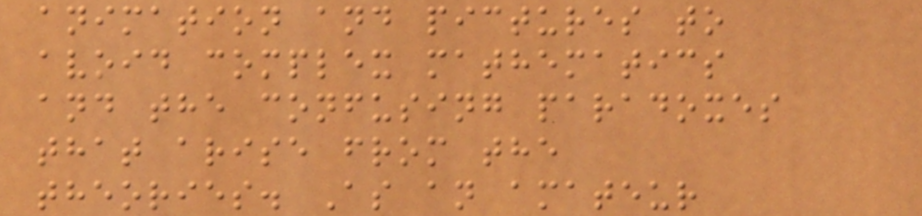animation and pictures to
avoid complex mathematics
and the confusing paradoxes
that arise from the
theories. As an amateur
